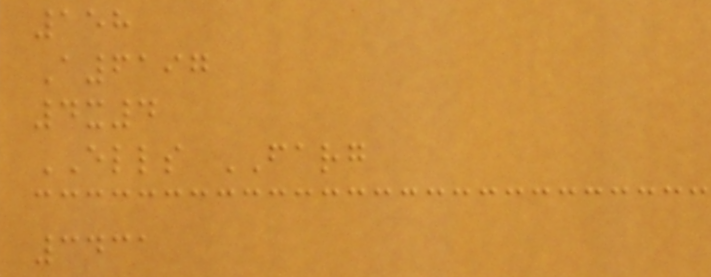158
A6197
4x4
ELLS FARG
3431
